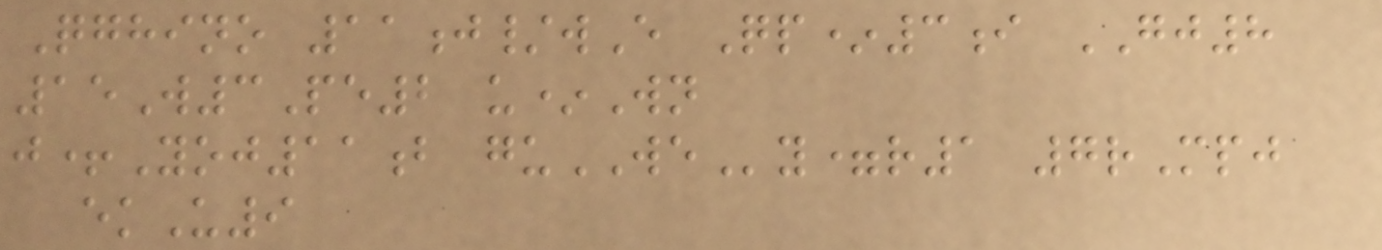Qghino 11j/wE Qp*3i GJ8
15W3Pe2 u*Wn
j+Yoj11b guWEy=r1 7rMpj
ekU9
